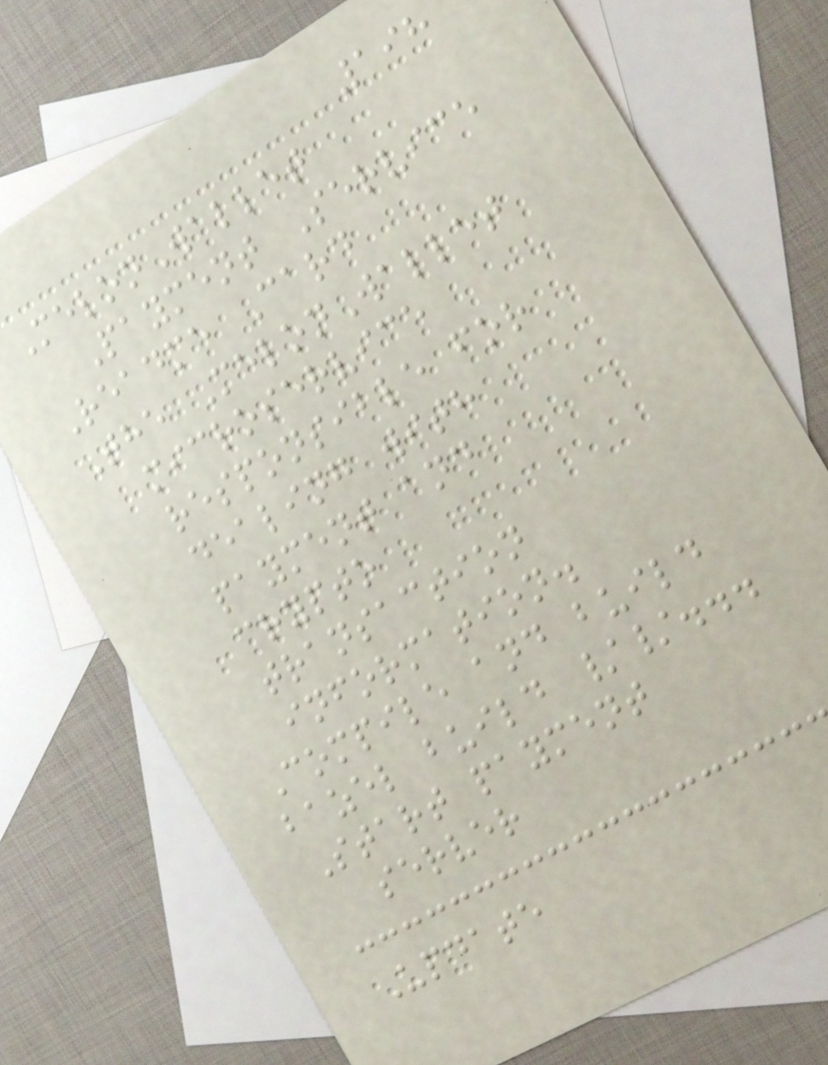198
MelonWallet
Payment Service
Readme Card
The MelonWallet
microservice
responsible for
dealing with
payment and
crypto
transaction
information.
Compile and build
bazel build //...
Start payment
server
Update
